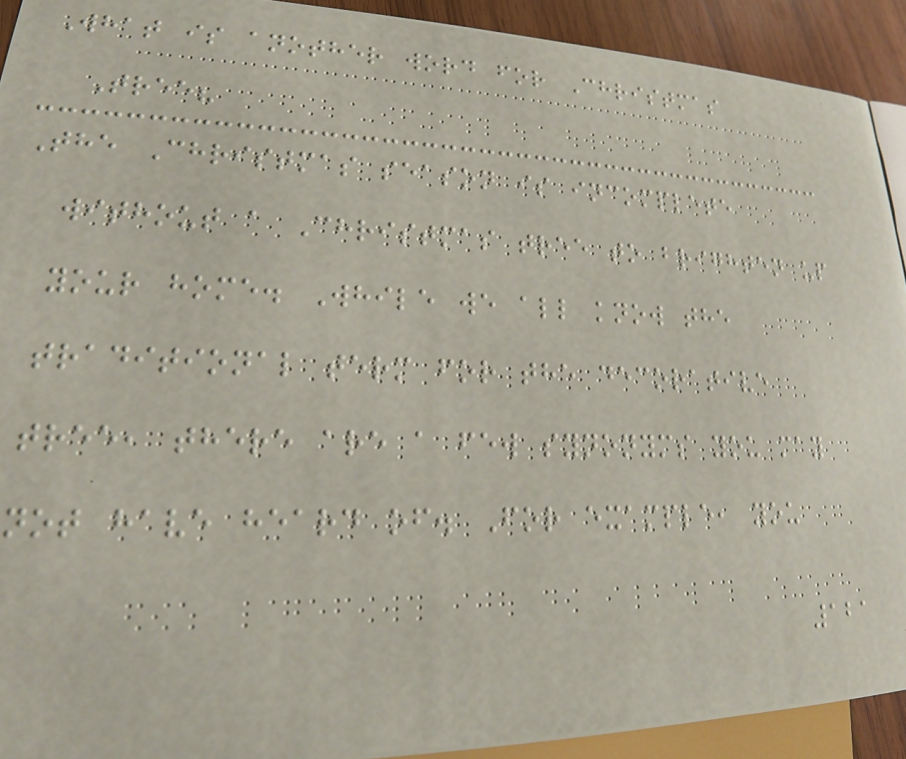What is another word for Christmas
Tree?
The Christmas season is incomplete
without a Christmas tree to brighten up
your home. While we all know the
traditional term for the decorative
tree, there are a few synonyms you may
not have heard of. For example, you
121
